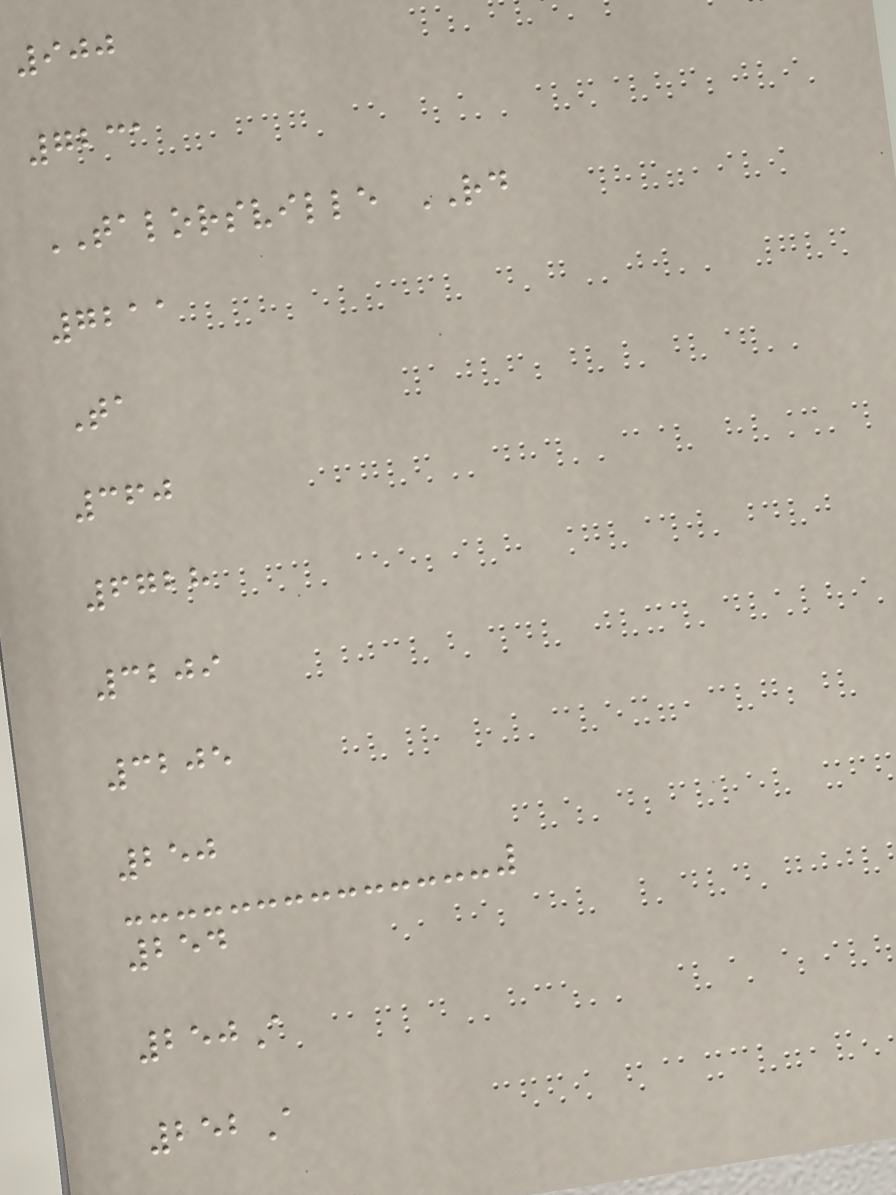900
7231
TALORSVILLE RD
7211
Ta
360
6728
3209
3205
250
254
250A
252A
